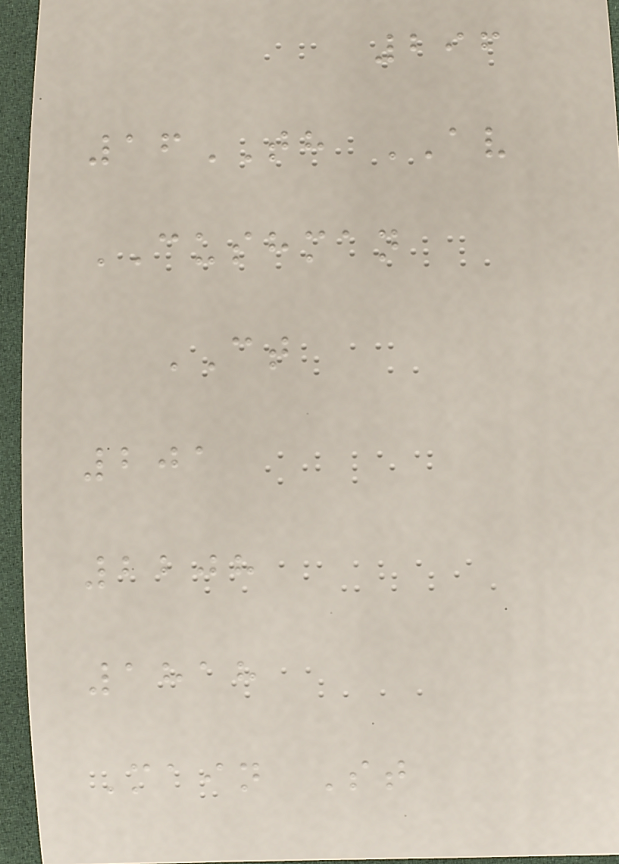296
16TH AV
CUSHMAN
CT
201
2208
1818
Main St
